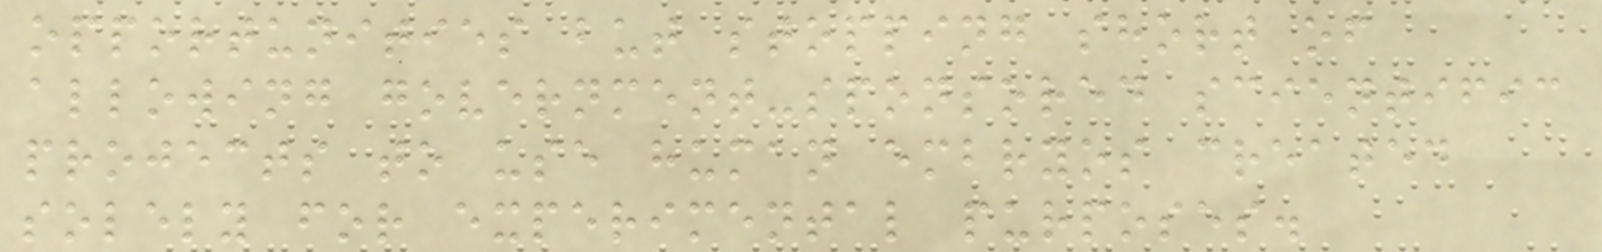opportunities but stopping short of
allowing government-sponsored scientific
projects to use human embryos created
solely for experimental purposes.
